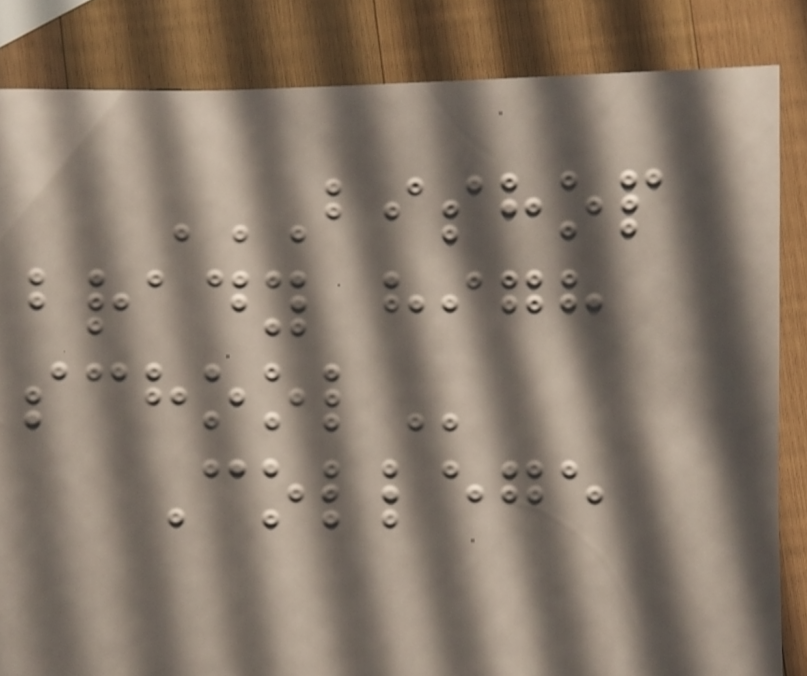BISHOP
BRADY HIGH
SCHOOL
College
